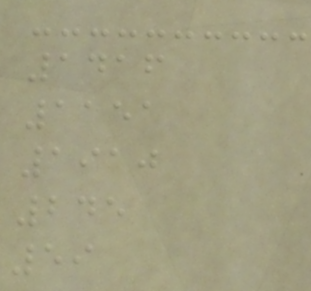1416
1151
1910
245
59
